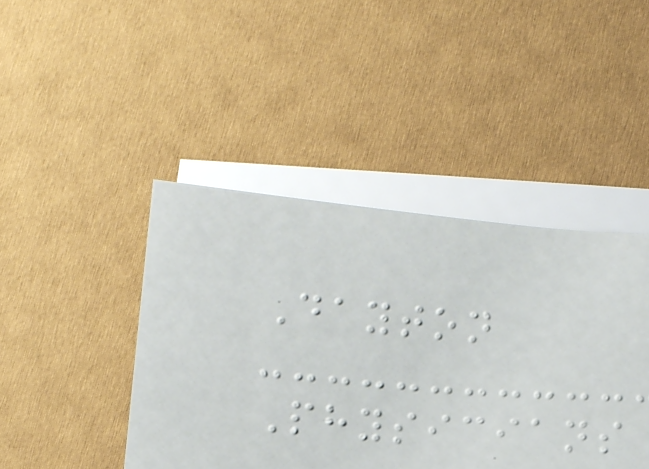Dayton
Physicians
